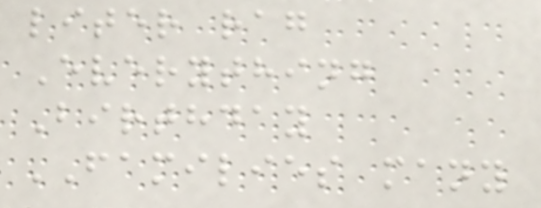liter rag
Everything
Birthday
FAMILIES many
